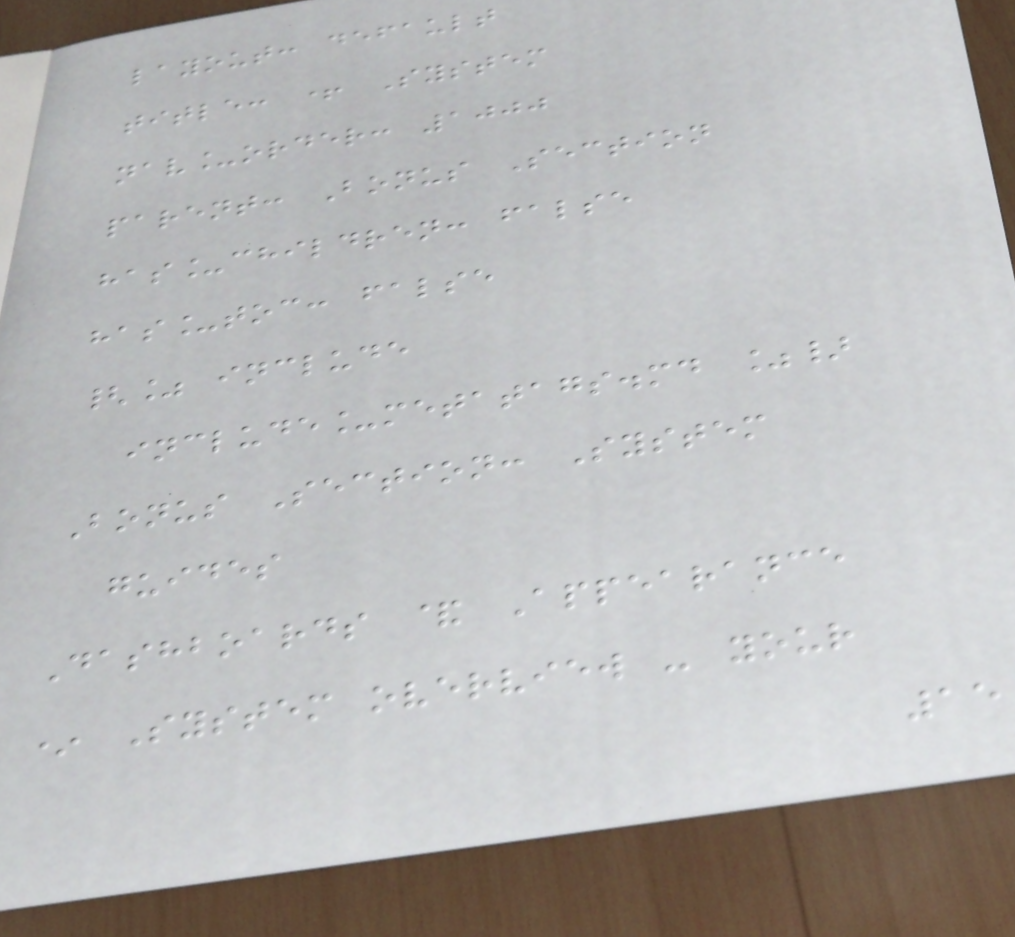layout: default
title: + System
nav_order: 1000
parent: Bonus Section
has_children: false
has_toc: false
{% include
include_metatags.md %}
Bonus Section: System
guides
Dashboards & Appearance
* System overview - your
15
